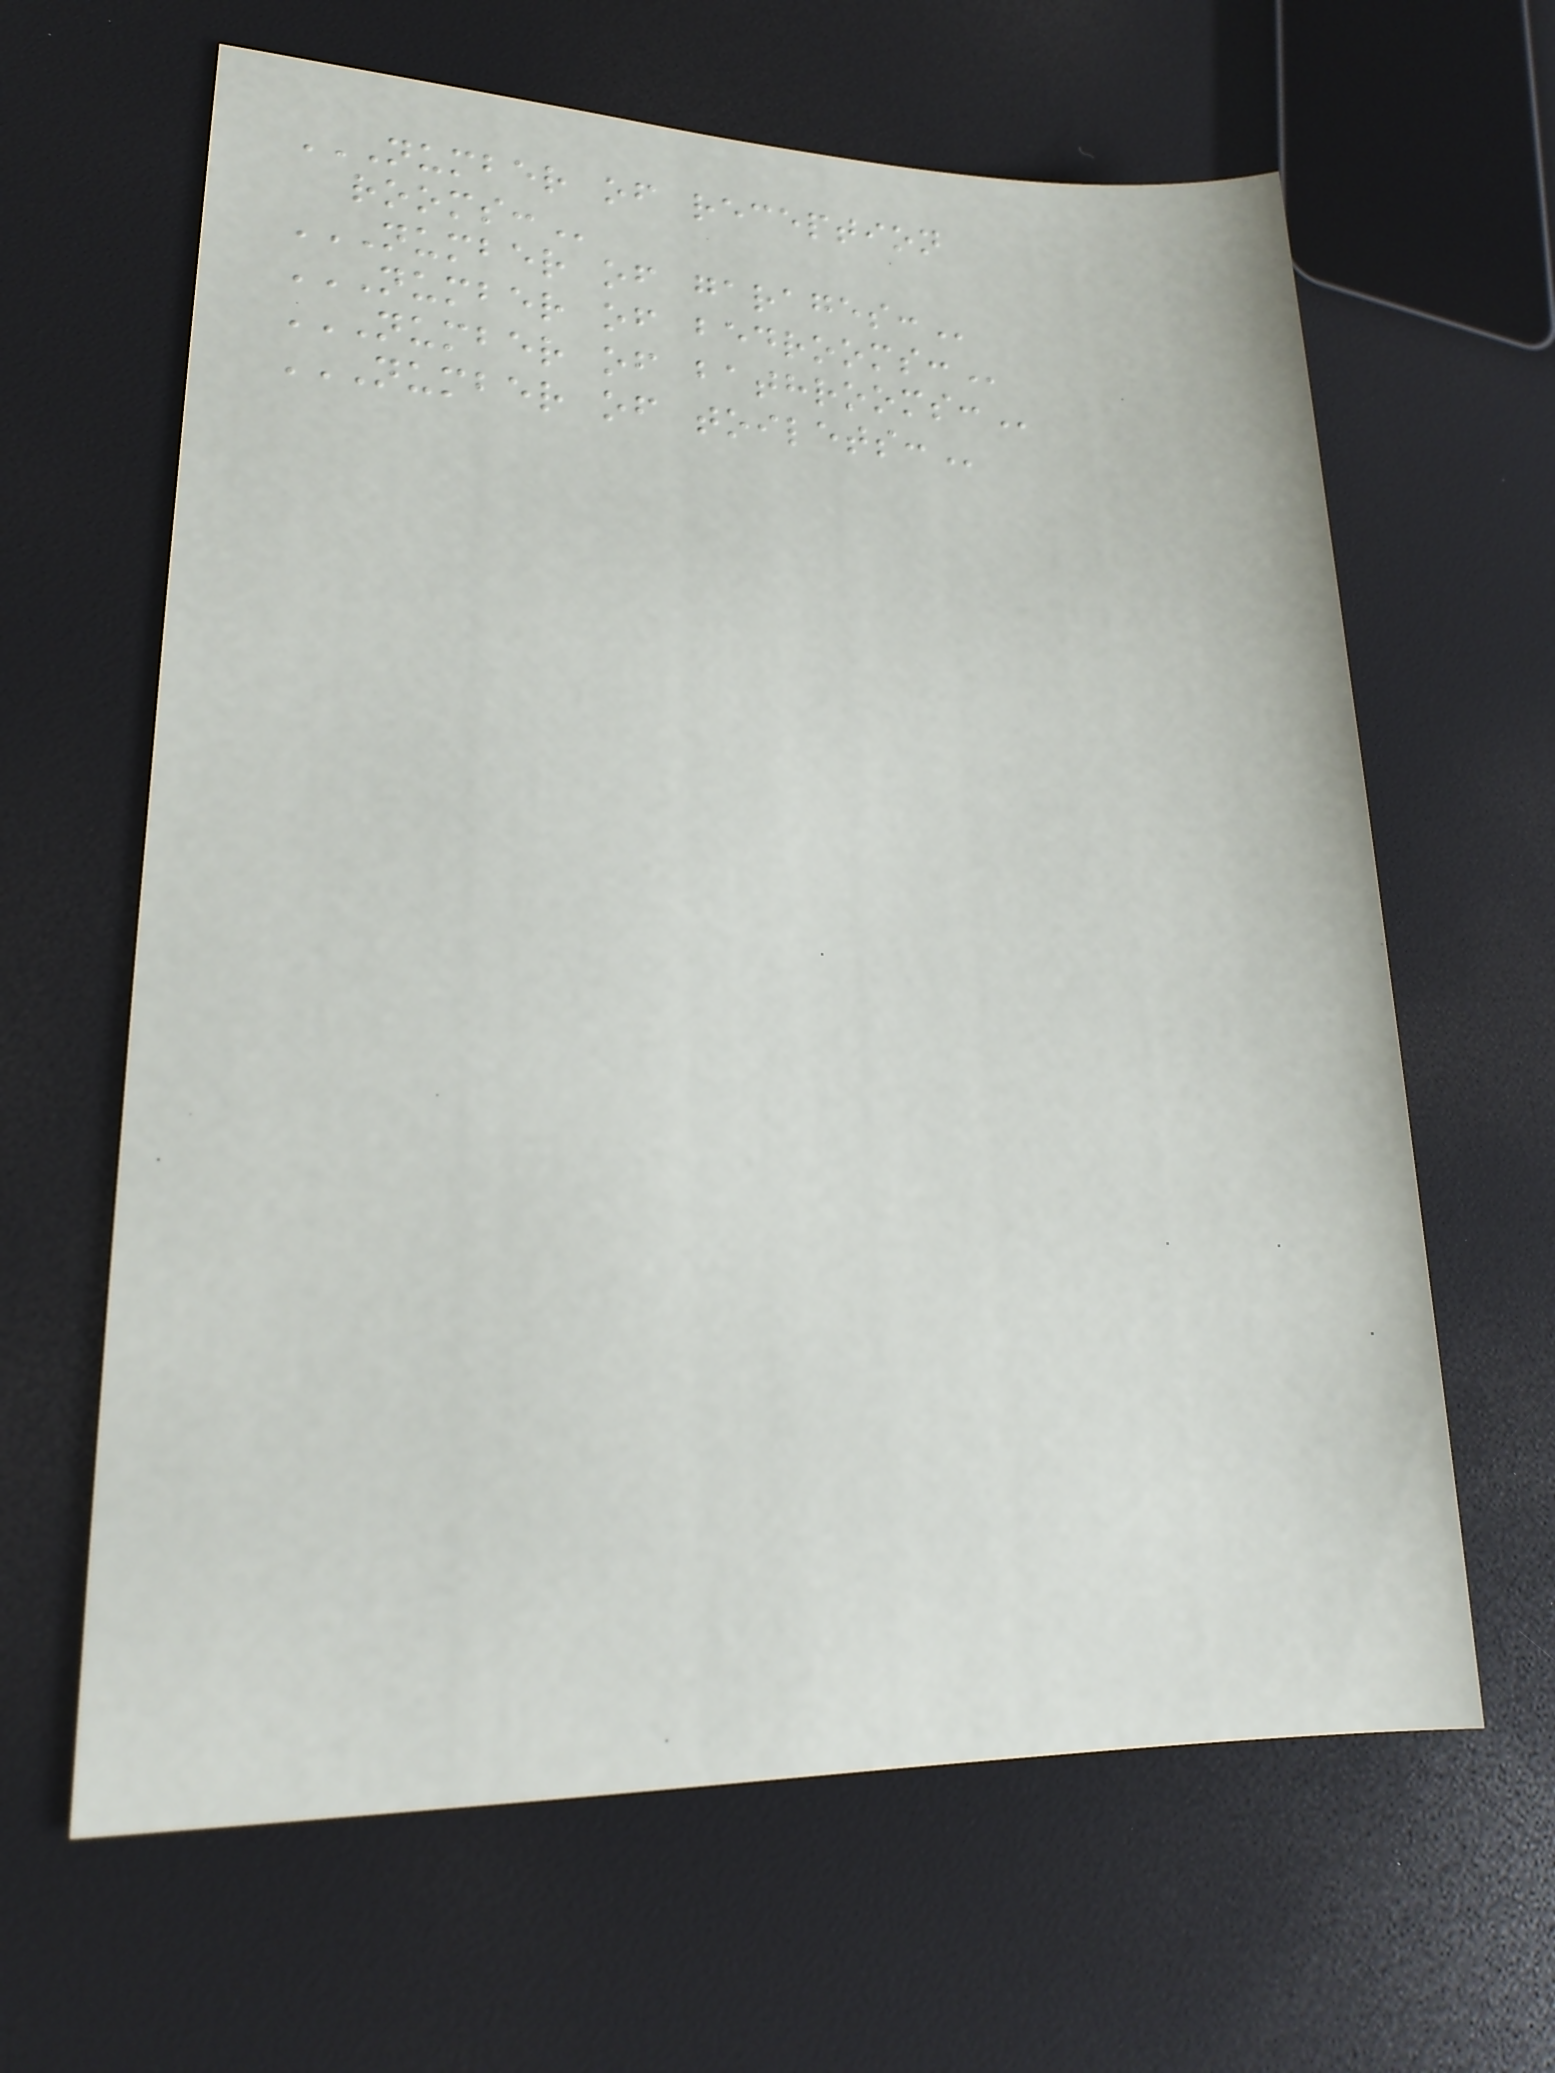NUMBER OF RECEPTION
ROOMS:
NUMBER OF GARAGES:
NUMBER OF BEDROOMS:
NUMBER OF BATHROOMS:
NUMBER OF TOILETS:
